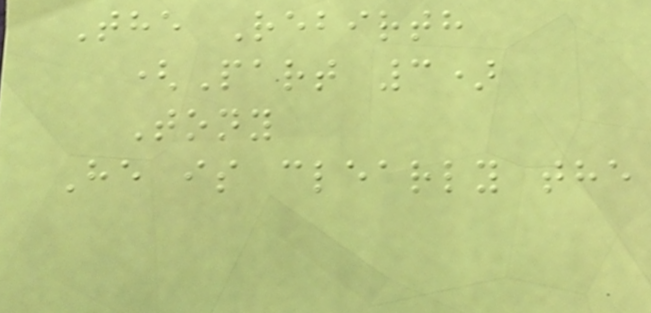The Rebirth
(Part 3)
Tony
He is clearly the
